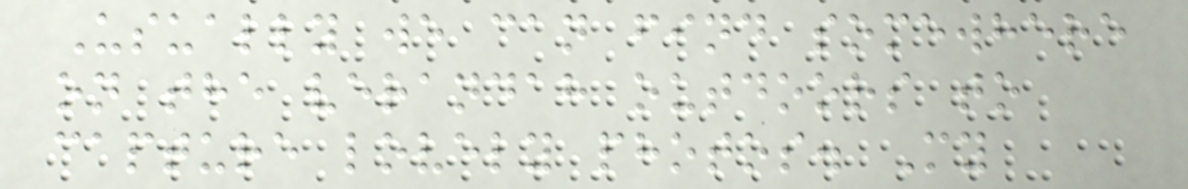Usually we can find somewhere
on the verandah outdoors to
capture lovely photos. My
